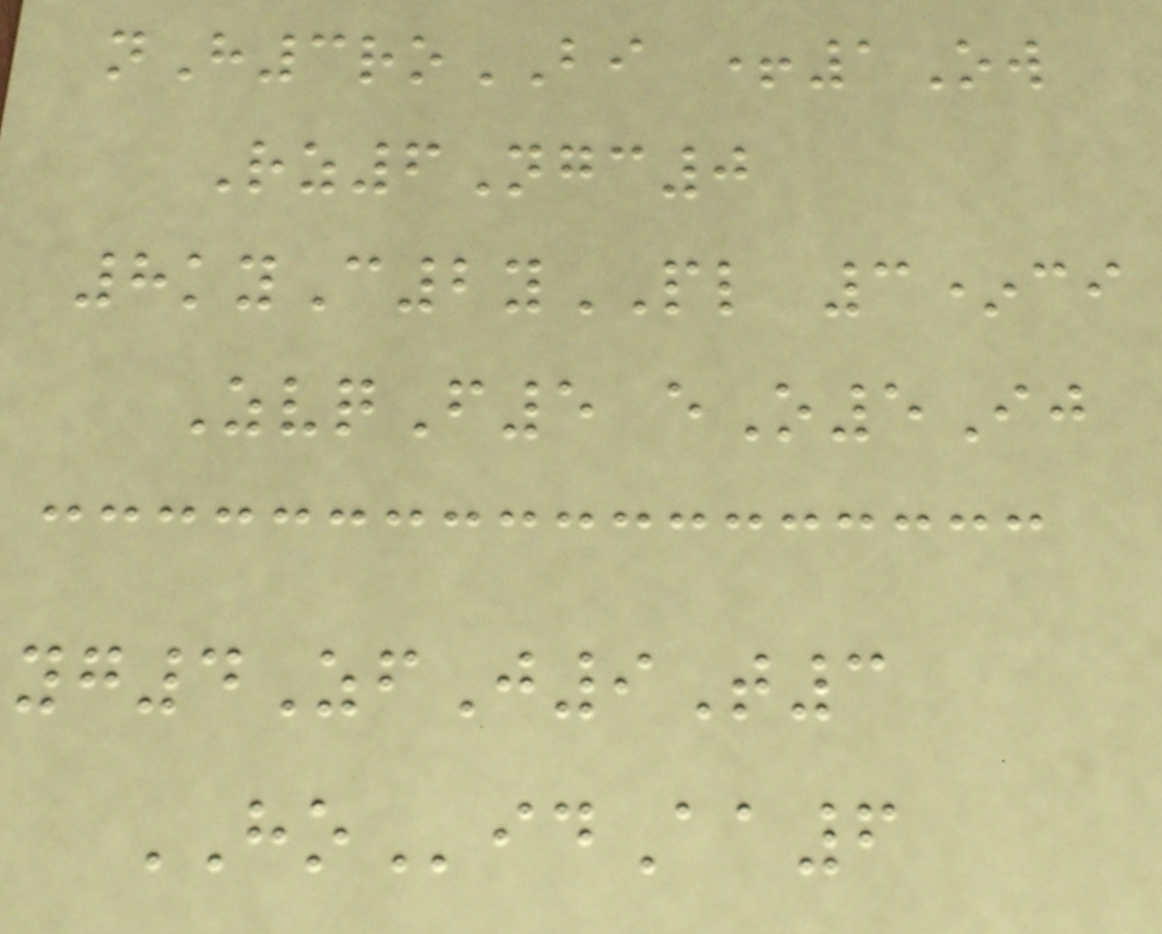nH3roBI +1Ow
Rz6Ngc0
8kyC2yPL 3*ci
ZvqF5 eO5Ij
yg4ZfJ9T3
HOidAa6
